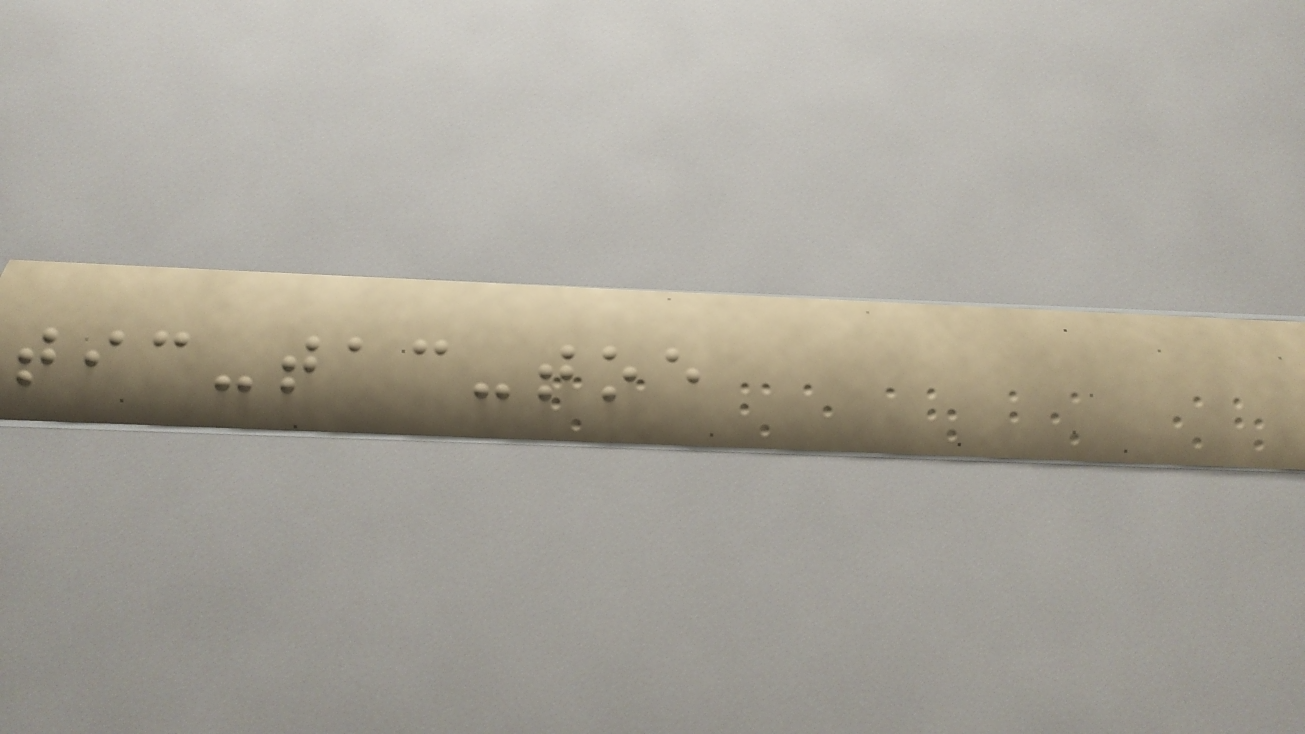tic-tac-toe
